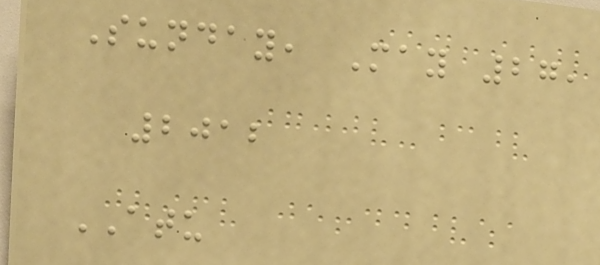Sunday, May 27,
2012
ATU
